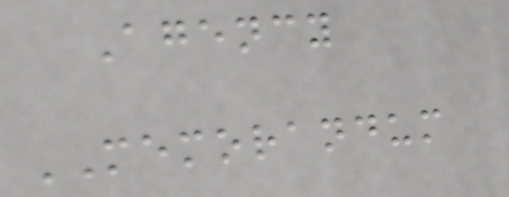Agency
MEMORANDUM
